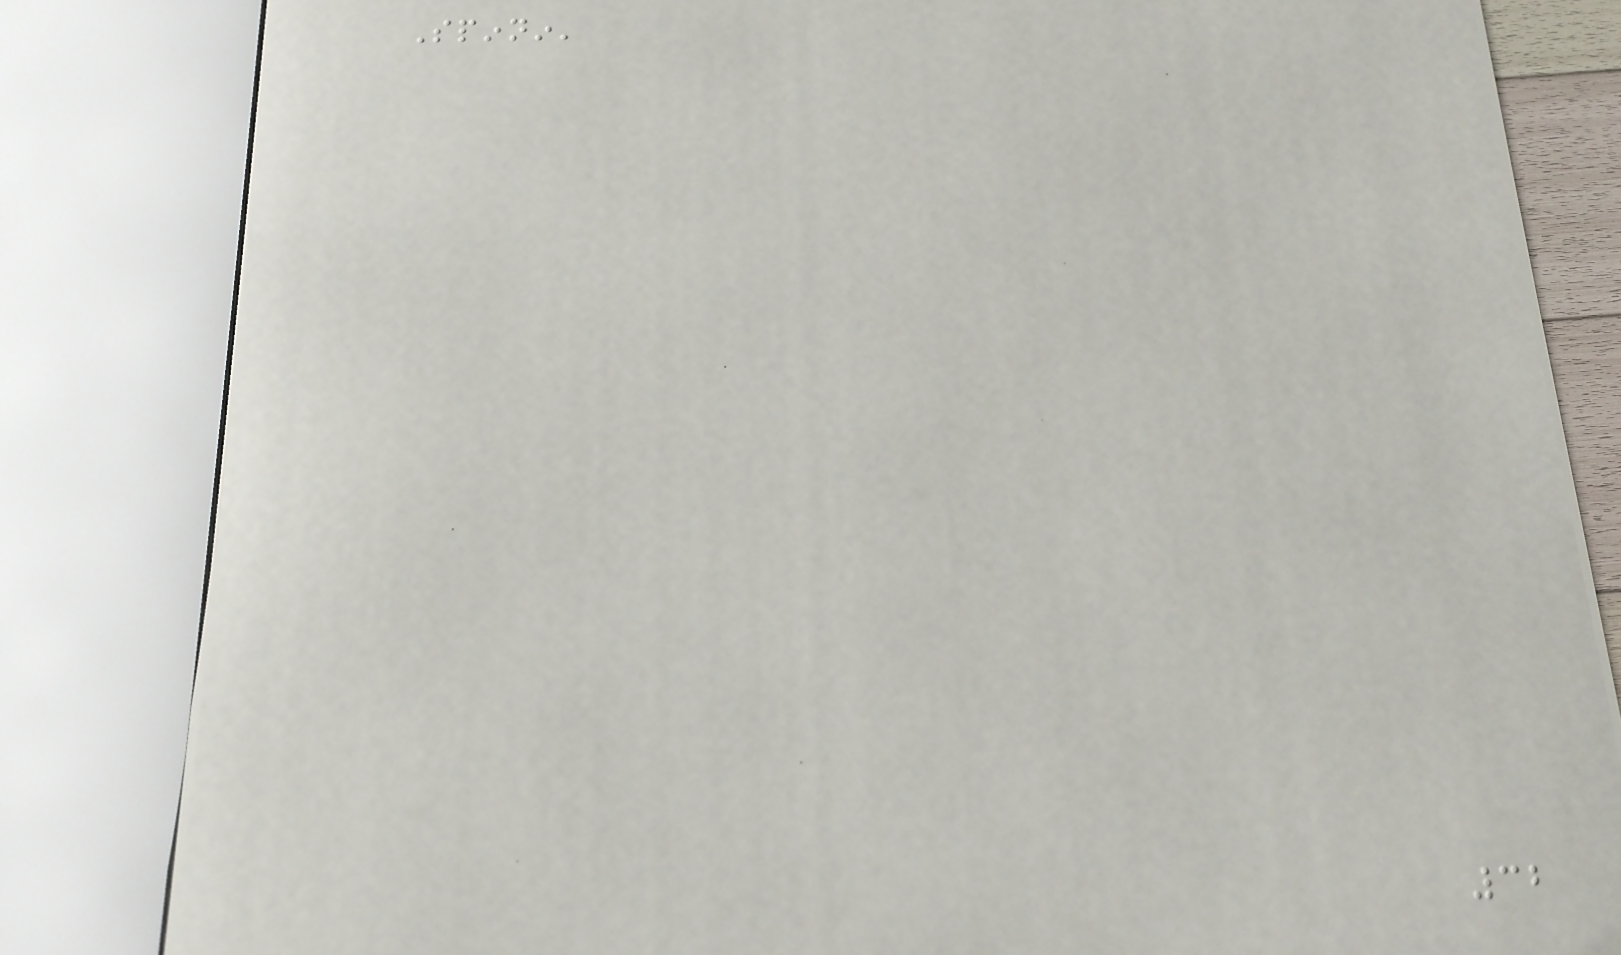Spinnin'
32
